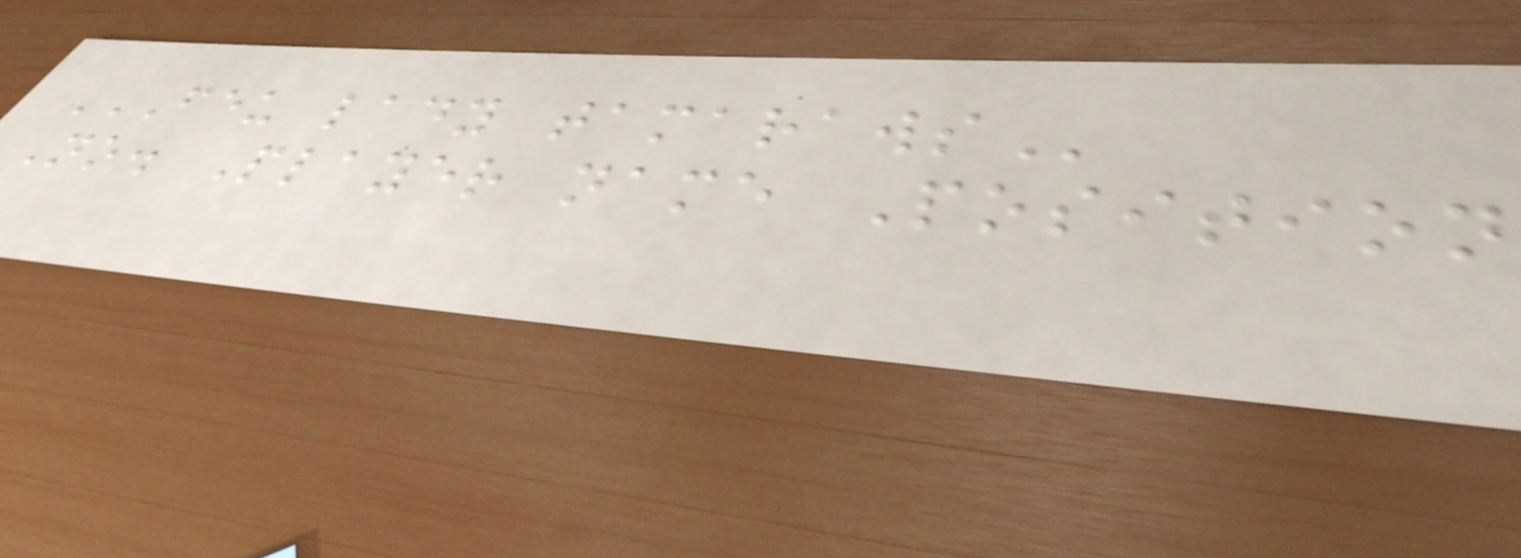FEU LADY TAMARAWS
No. Player name Position
